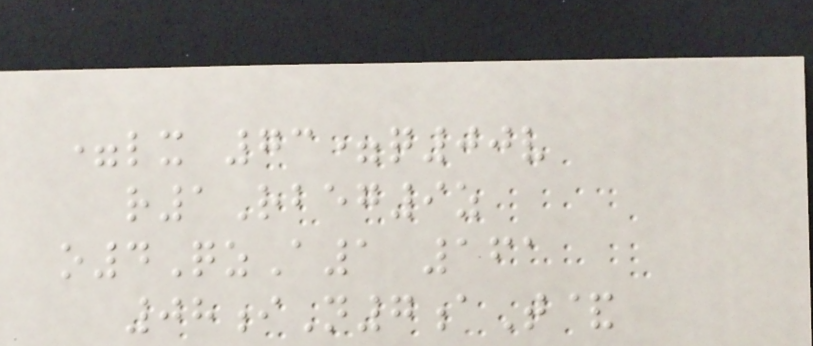=lx 73=q00v
r1Rbeg9z
o4QzA1 161
08iN7aT&
